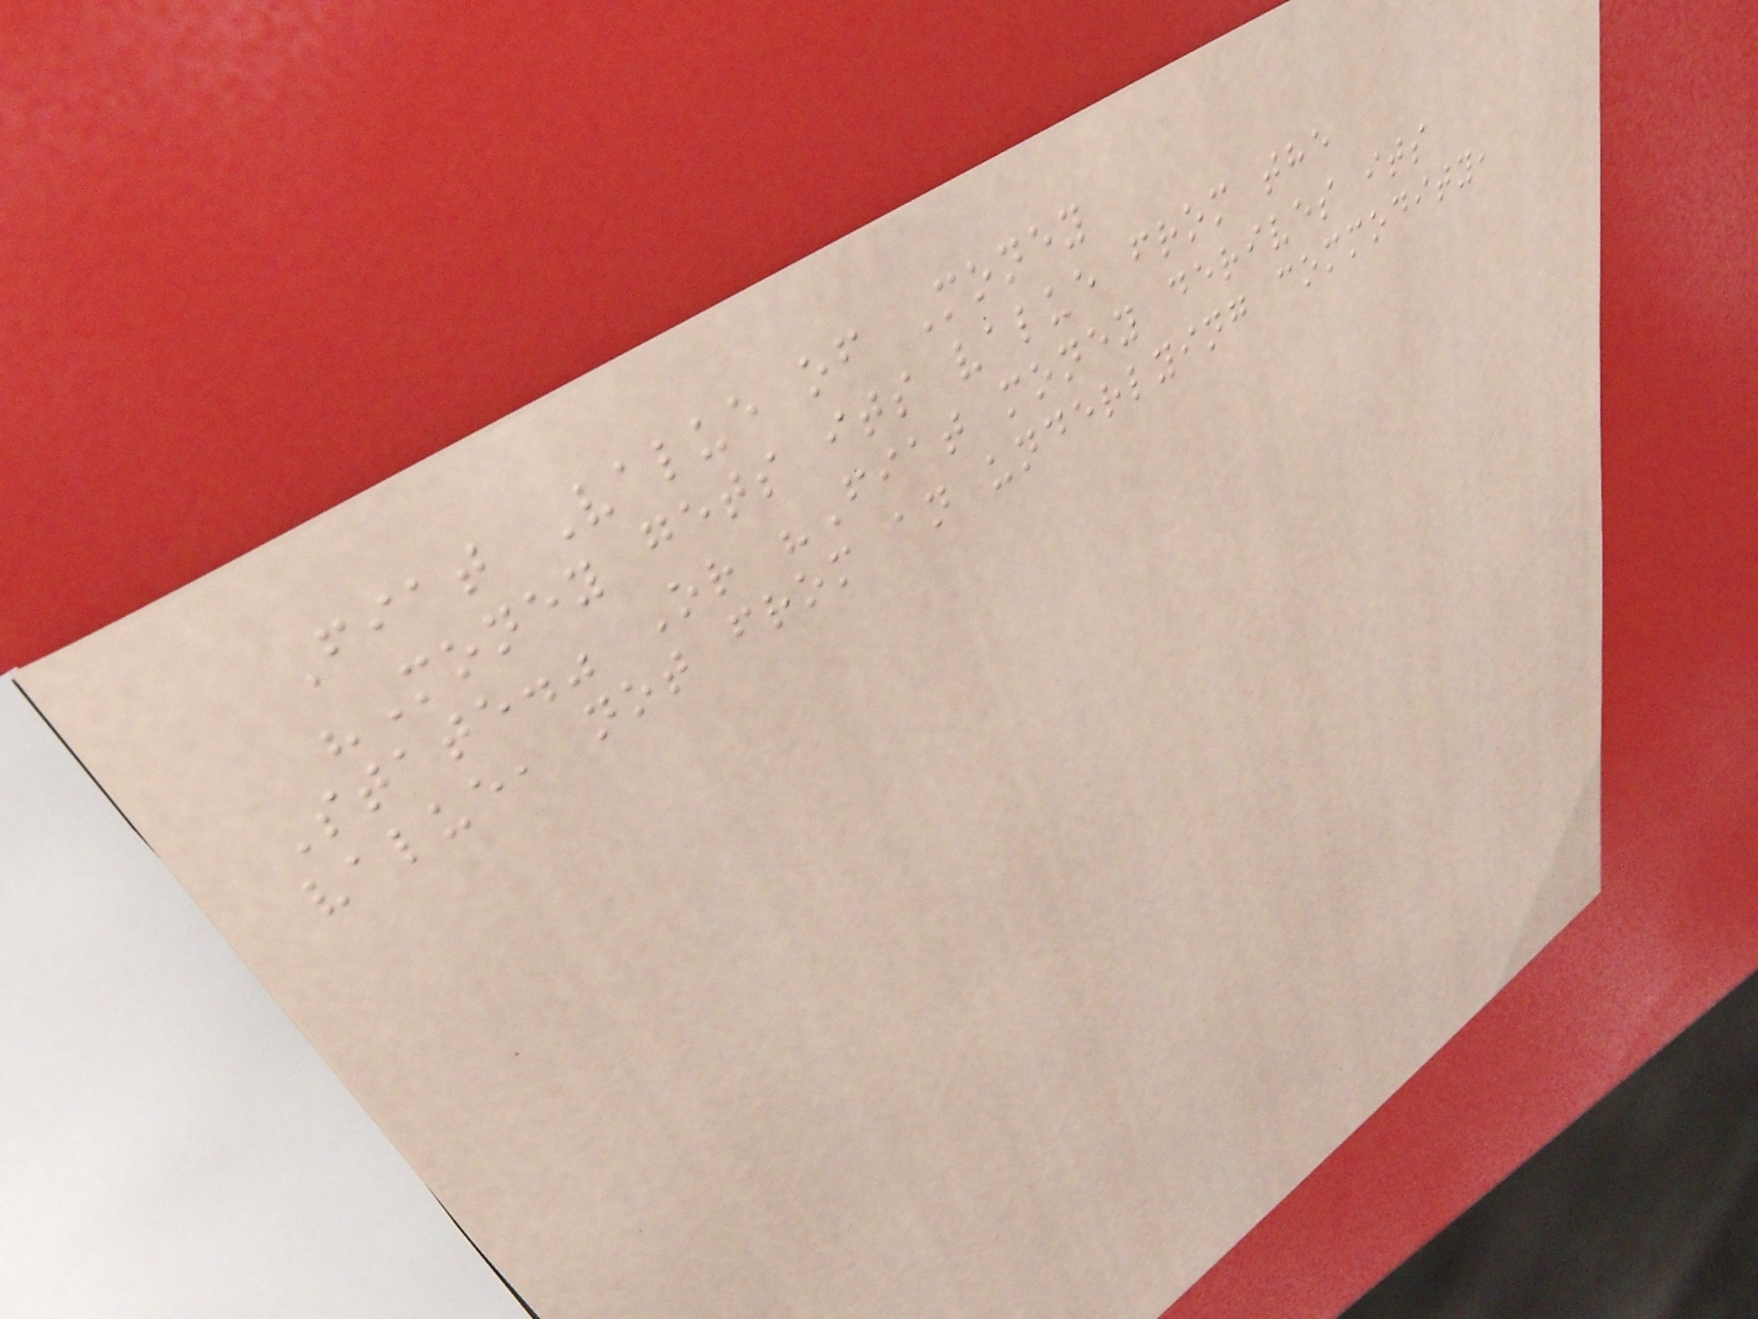Fiat Value of Money
"Money gets its value from the
State." Or "Fiat money derives its
value, not from an underlying commodity,
